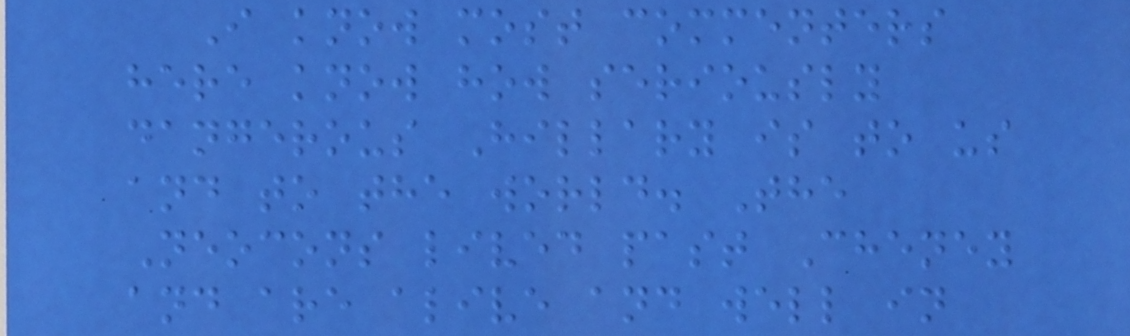I know most commenters
here know how seriously
dangerous Hillary is to us
and to the world. The
Neocons lived past Cheney
and are alive and well in
